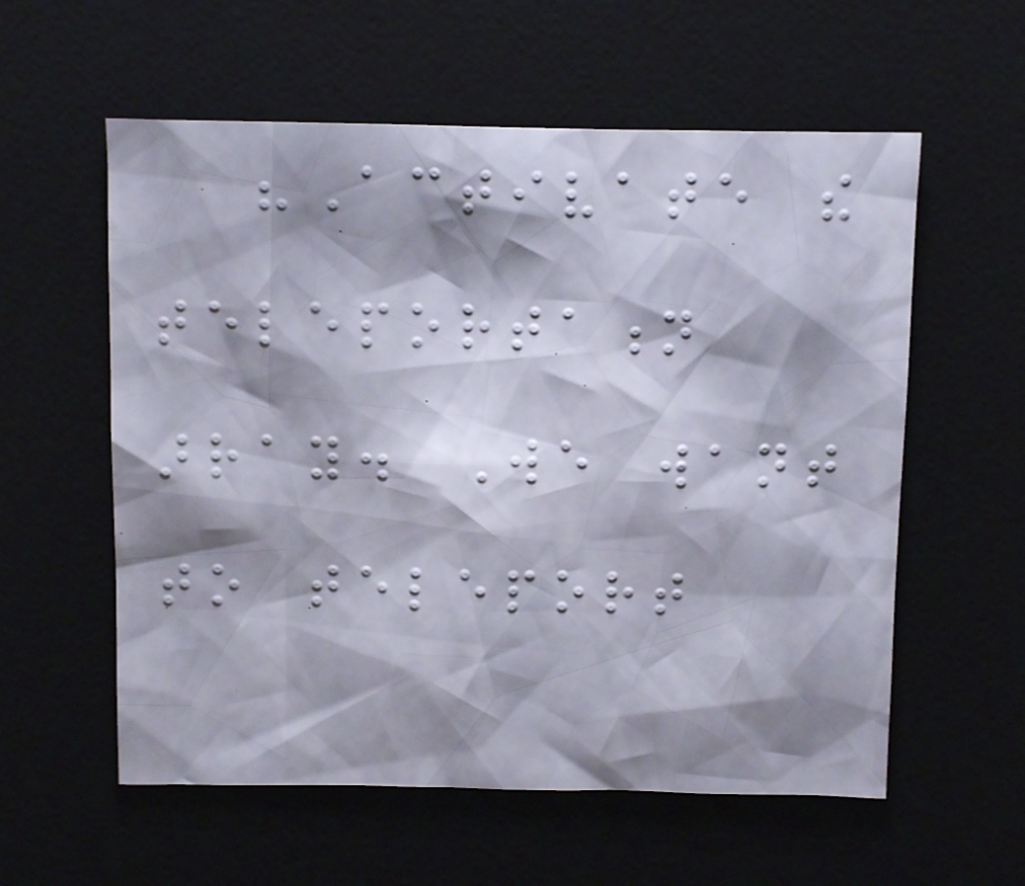"Activate the
teleportation
array. We want
to teleport
